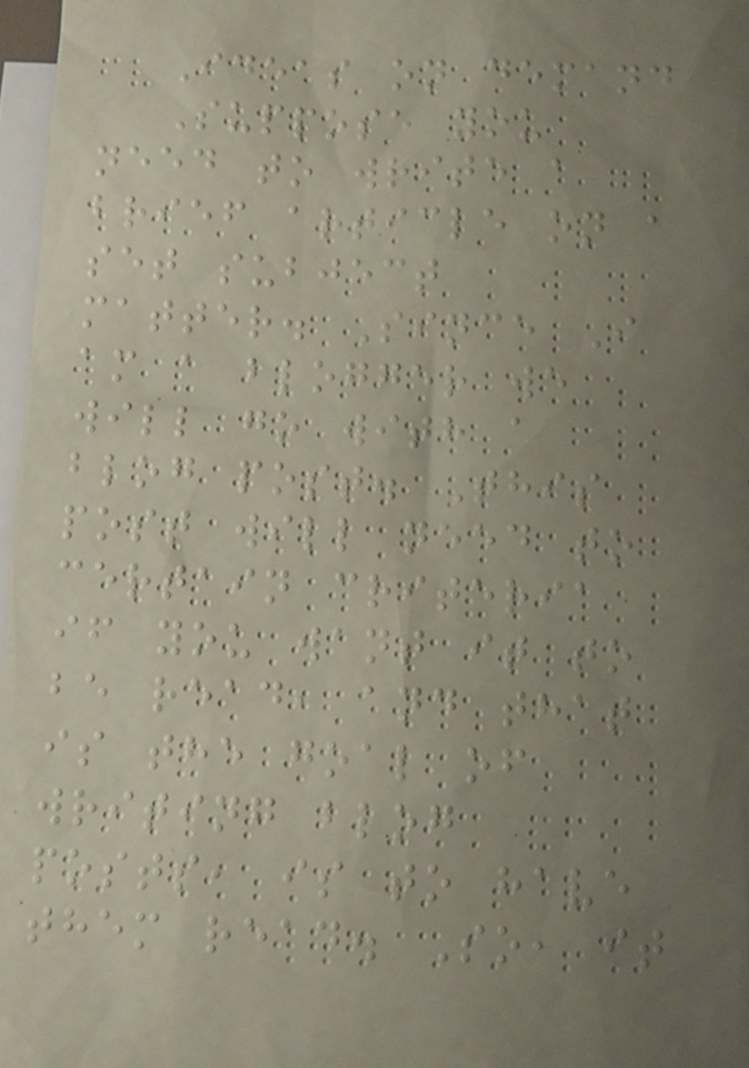Ideas on demand
Suppose you
need to write a
brief article on a
set subject
matter. Since I
am a blogger we
will go with a
blog post. This
post will need to
certain criteria
if you want it to
be read, and that
is the goal of
writing blog
posts, is to have
them read. So, it
